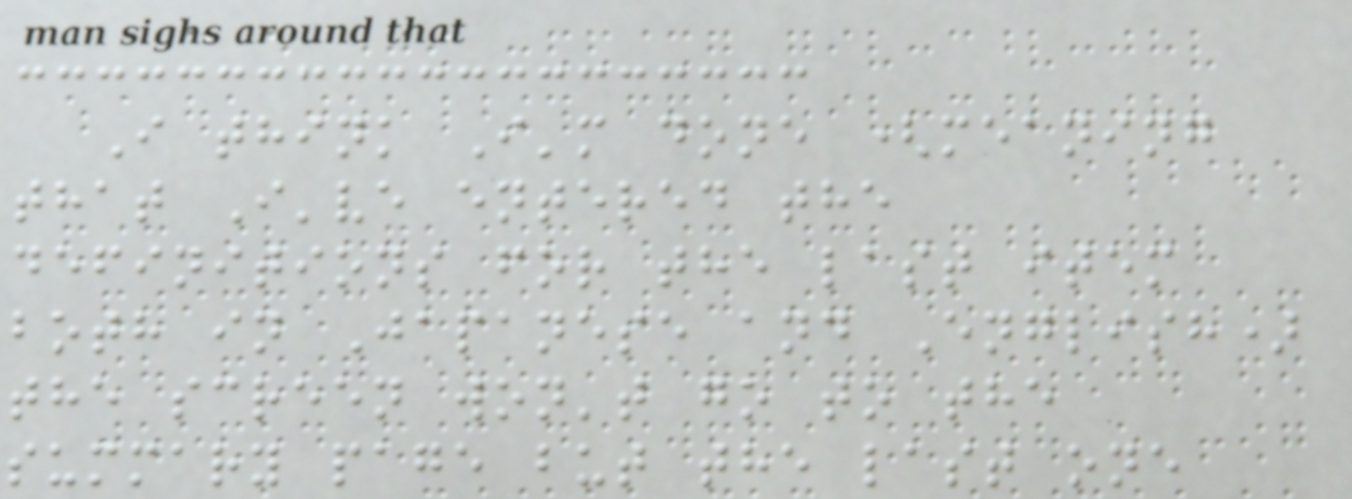I think I'm done (meaning
that I've entered the
definitions for the last item
both in Japanese and English)
the screen won't go to the
summary page but the last one
